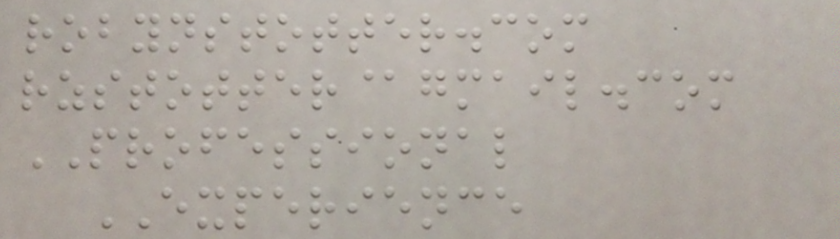robynstotter.com
rzstotter@gmail.com
PROFESSIONAL
EXPERIENCE
